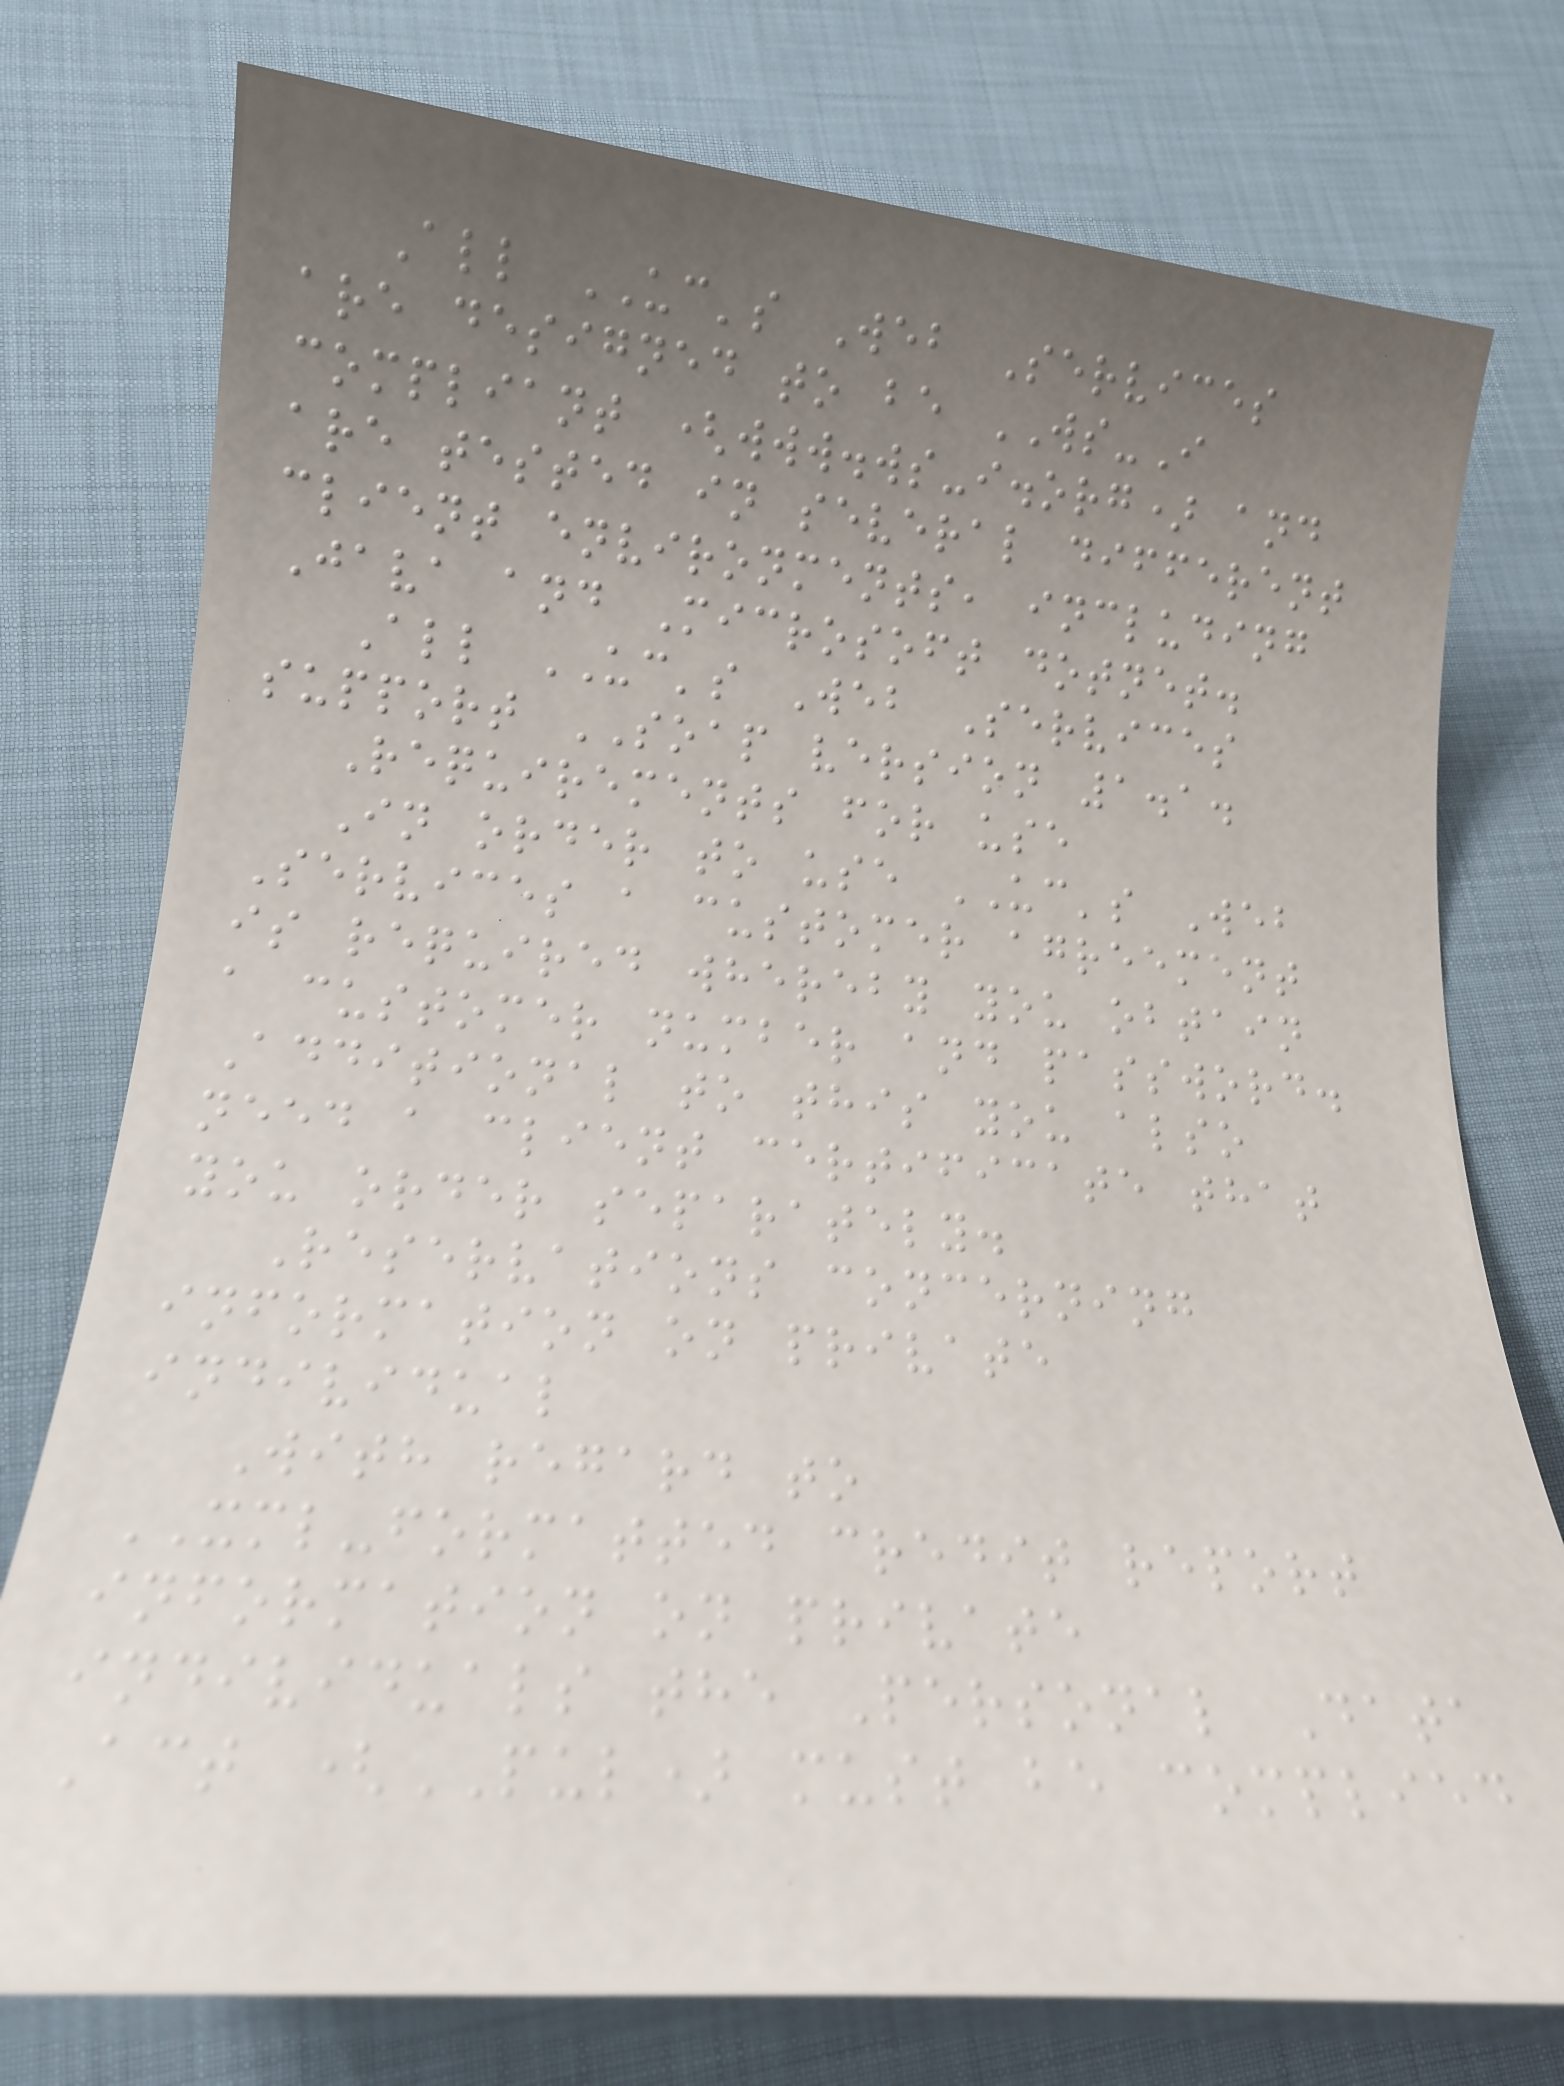All UC's Web Services
are designed to be WS-I
compliant (www.ws-i.org) and
are tested in several different
client environments, including
Java and Microsoft dotnet.
All UC's Web Services
support SOAP version 1.1.
Requirements for use
In order to use UC's Web
Services a customer agreement
is required whereby you obtain
a customer number and password.
Additional to this you also
need a client certificate that
you order separately.
Reservations concerning
information on private
individual
With regard to
XML-formatted credit report
information on private
individuals the Personal Data
Act (PUL) must be complied
